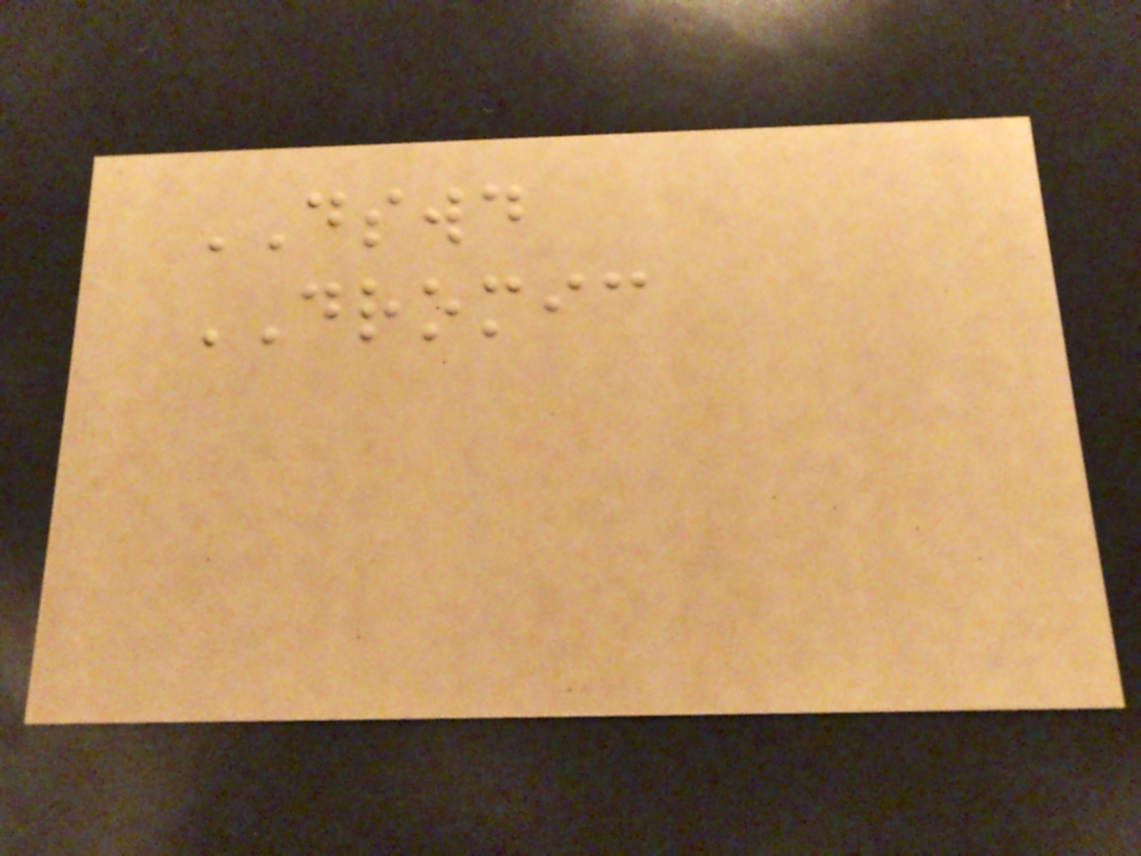DSWD
DROMIC
